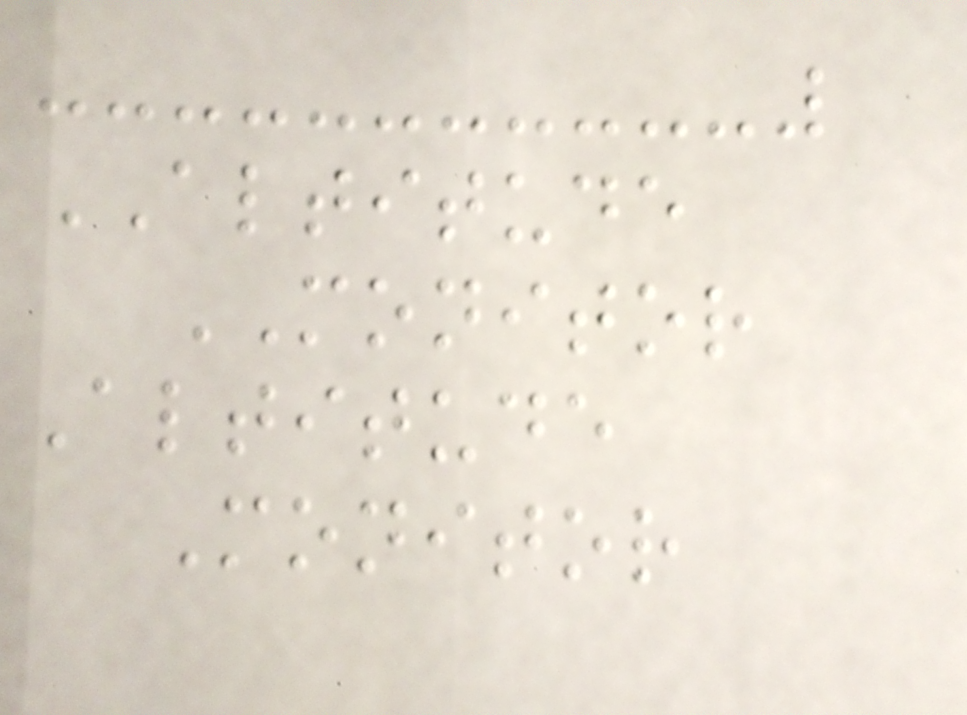ALTITUDE
MONITOR
Altitude
Monitor
